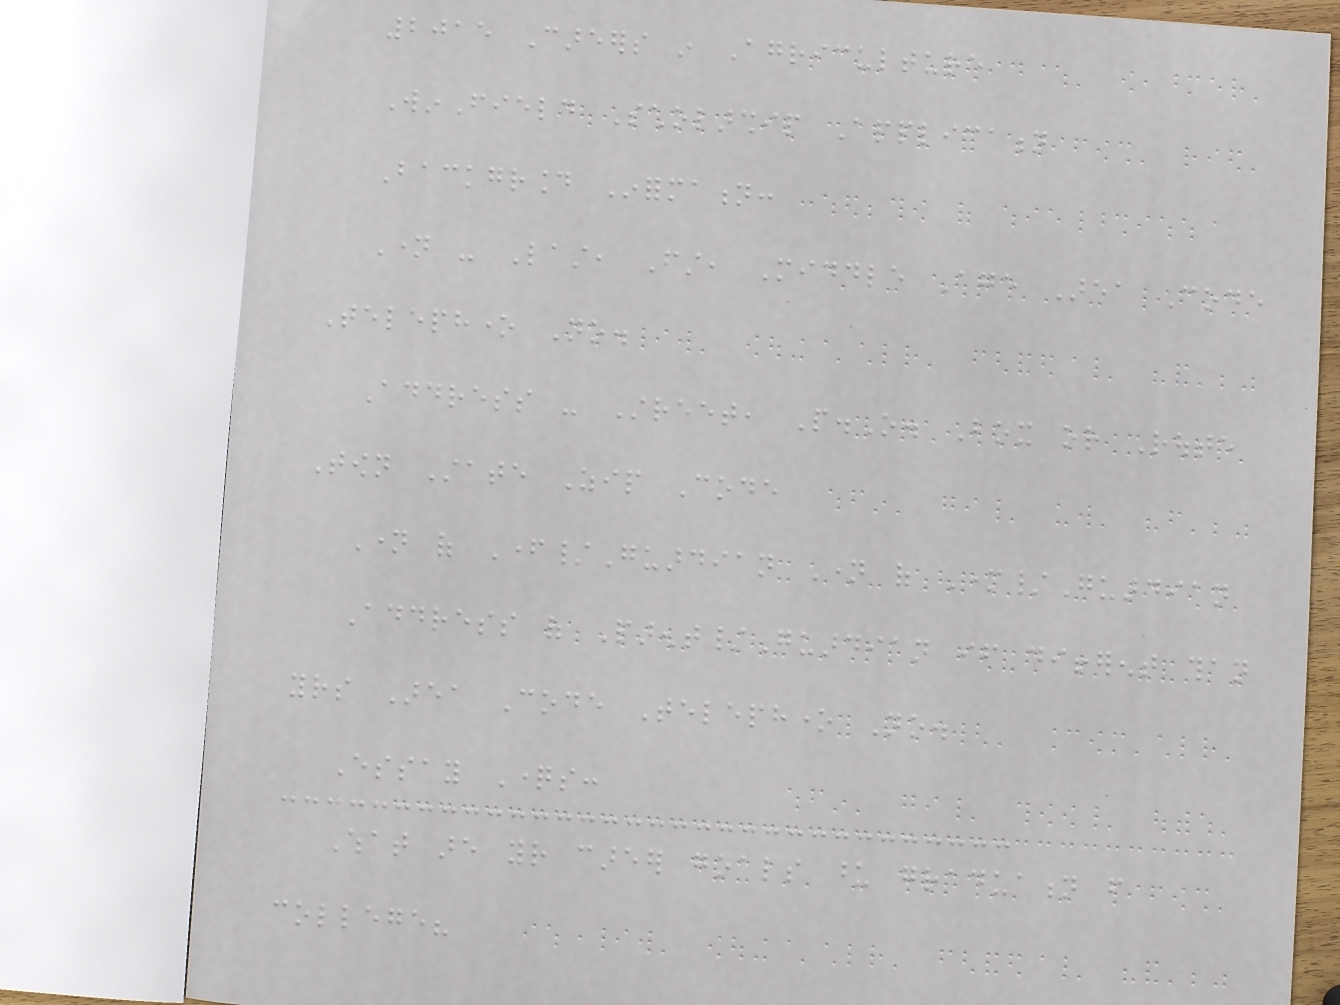2015 Careers in Agriculture
WinField Scholarship Application
Background Information:
Name - Last, First, Middle Age Area Code
Telephone No.
Address - Street, P.O. Box or Route
Town State Zip Code
Name of Father/Guardian Name of Mother/Guardian
Address of Parent/Guardian if different than
yours Area Code Telephone No.
Essay Questions:
What are your career goals upon graduation from
college?
